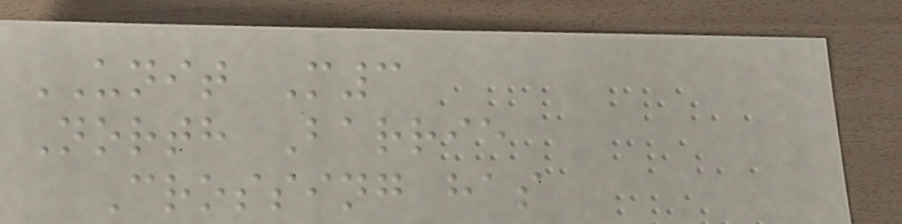UNIT M3
North Barrie
Crossing has
